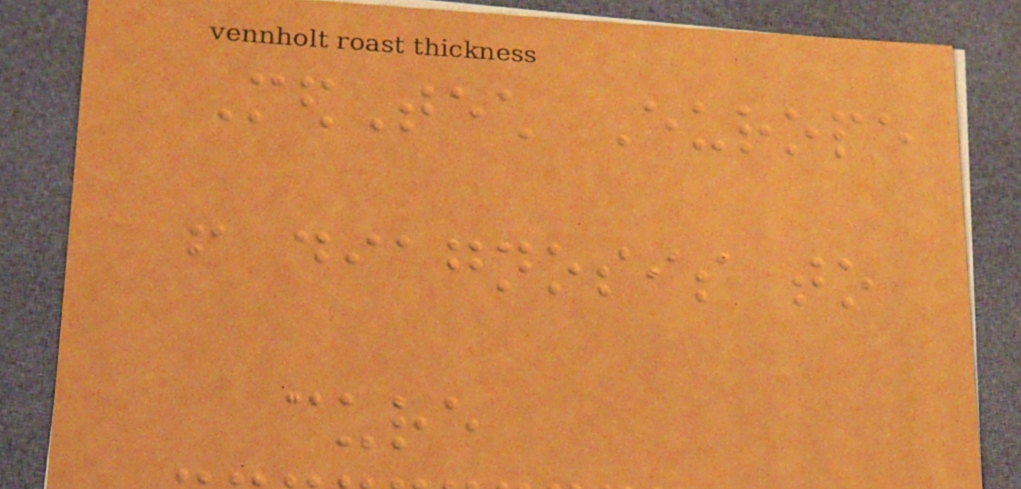MedTech Europe
from diagnosis to
cure
